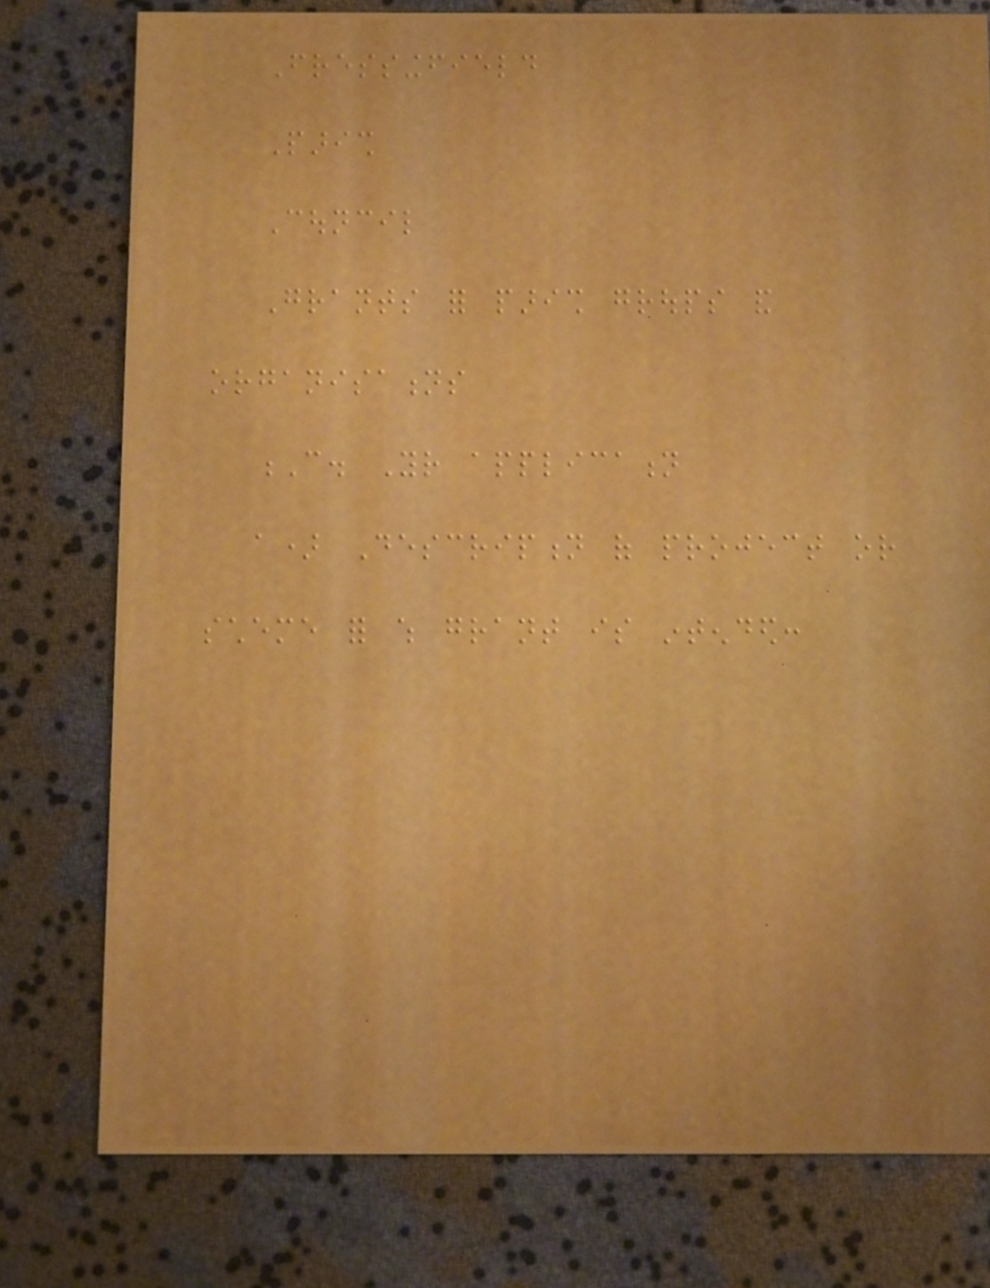Fressingfield
Parish
Council
Grants for parish groups and
organisations
C. Your application
a) Description of project or
scheme for which grant is intended:
